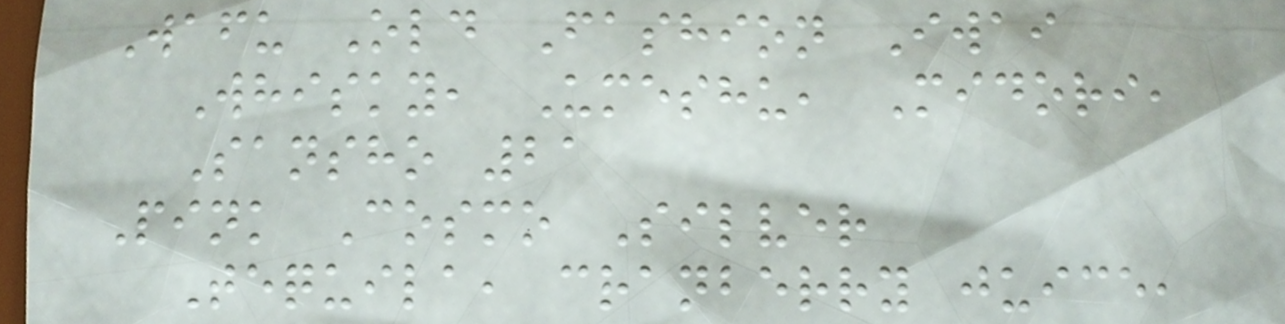Wafu Old Fashion Iwai
Whisky, Umeshu, Midori,
Sansho 21
Pink Cosmo Silver
Tequila, cranberry juice,
